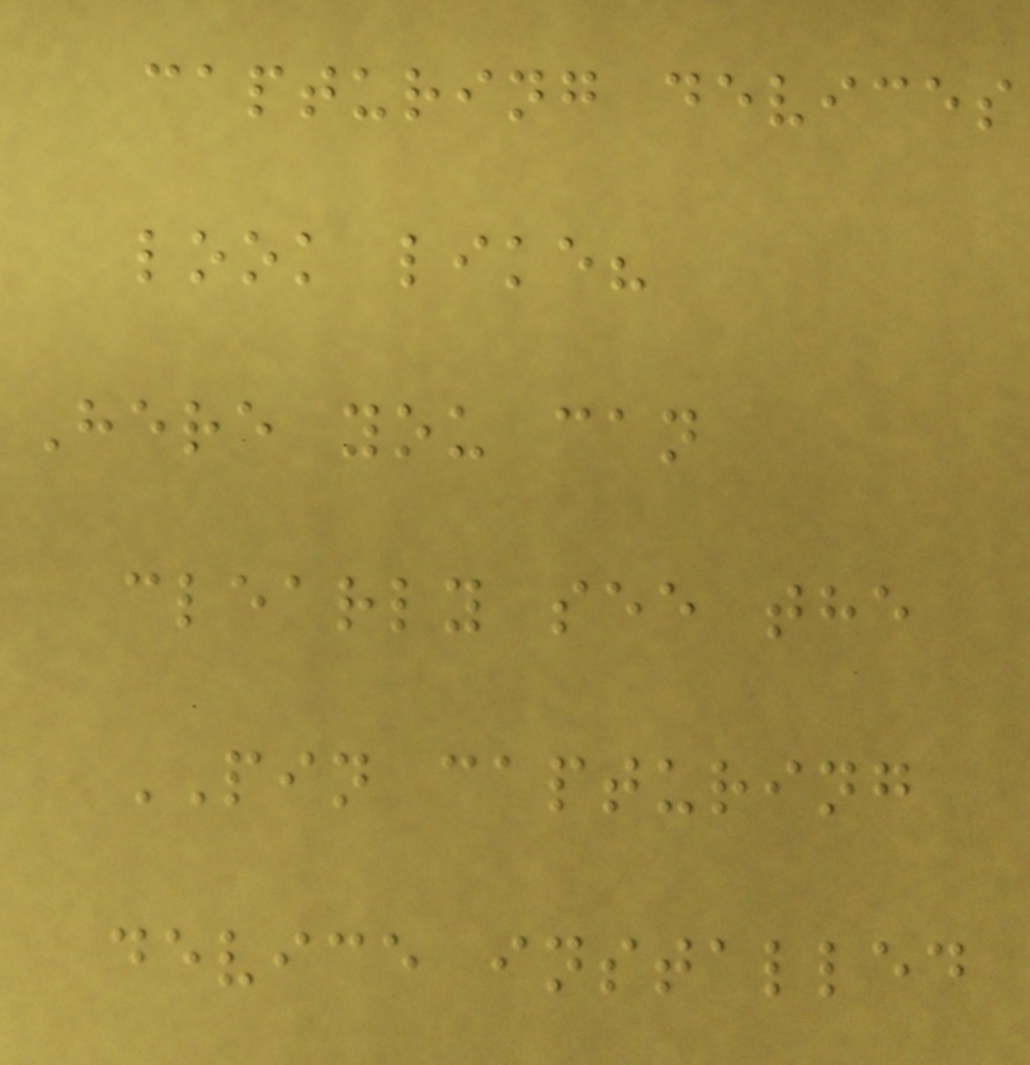capturing devices
look like?
Here you can
clearly see the
PIN capturing
device installed
